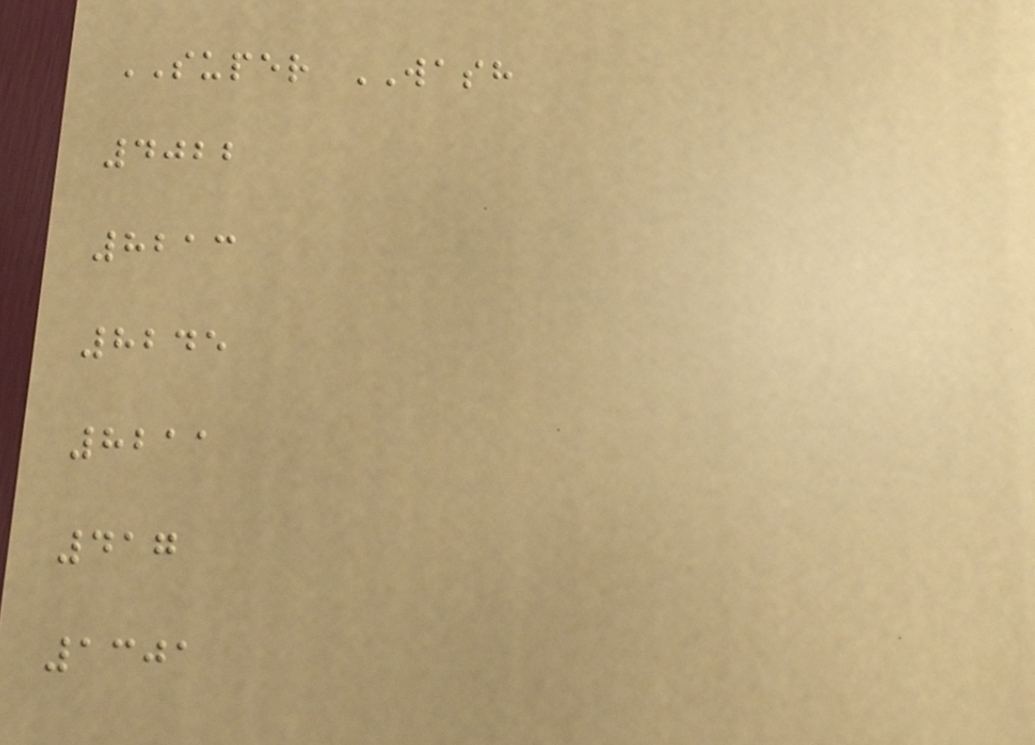SUPER WASH
4022
8213
8245
8211
417
1301
